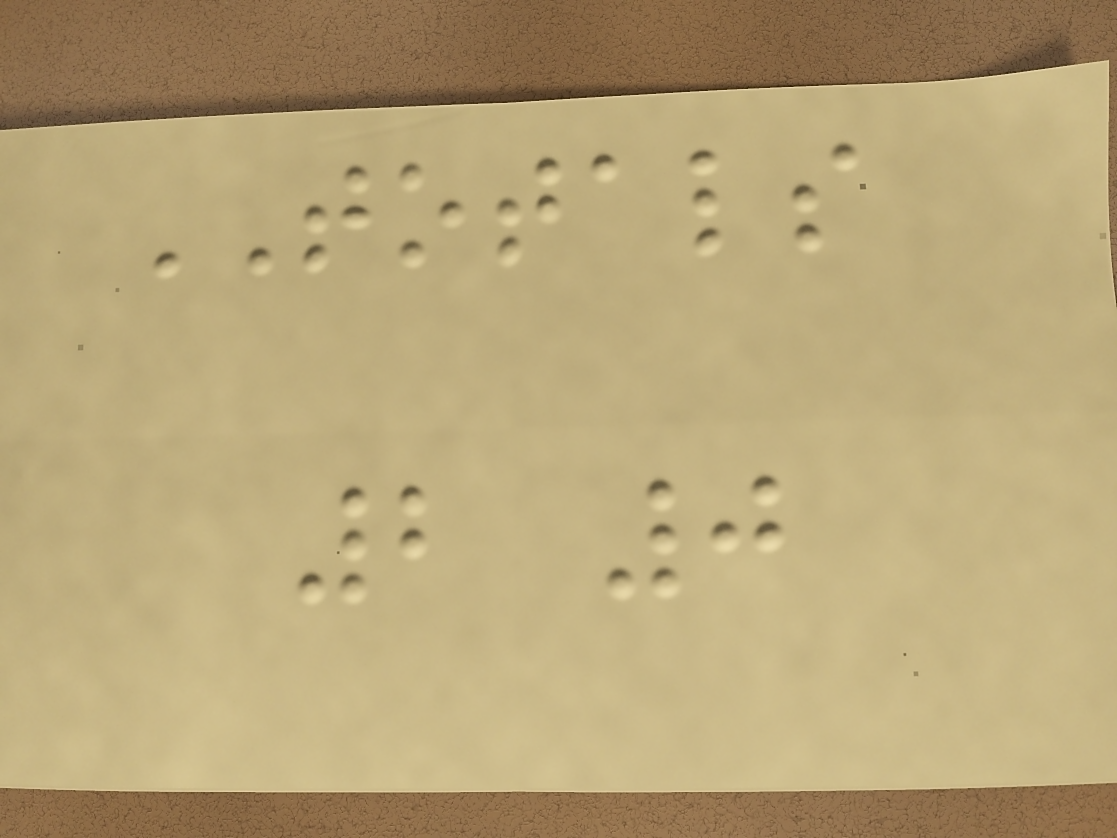TOTALS
2 0
